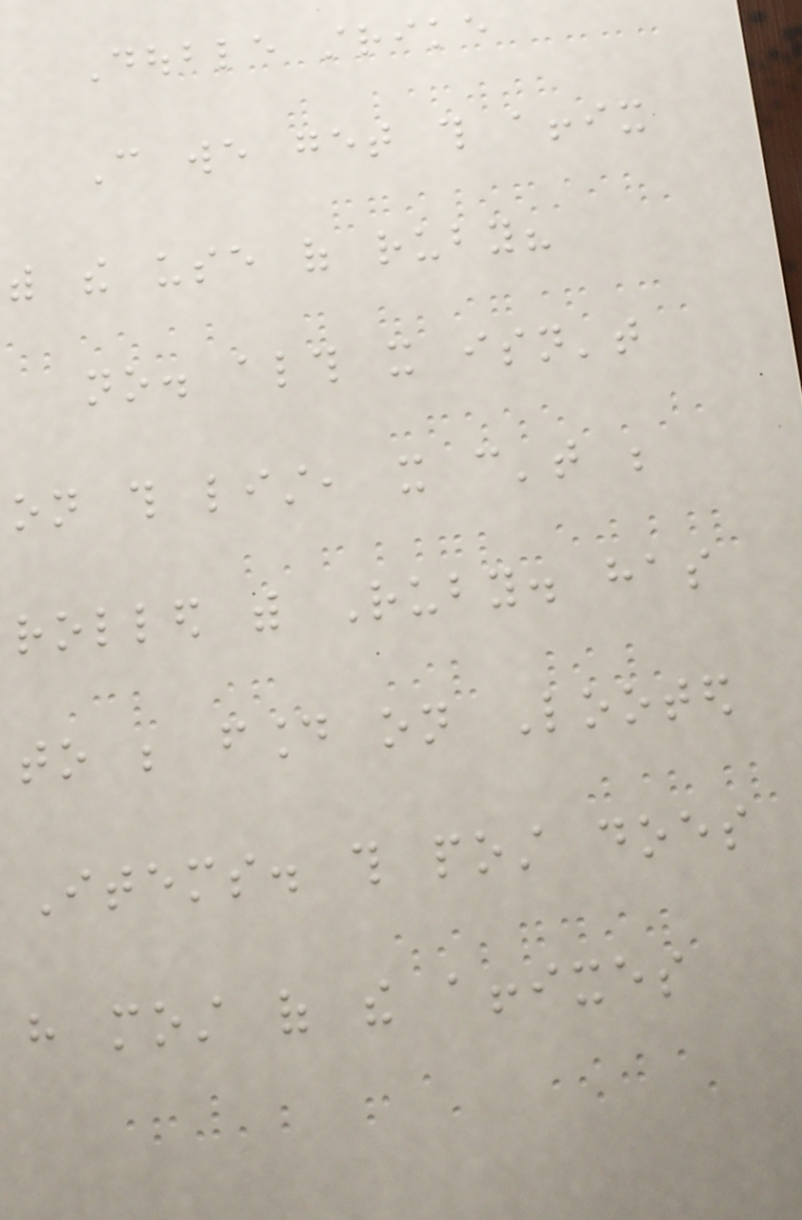Double strike
Can we get this affix
with the use of ruby?
no. although it isn't
on this list, it can't be
rolled with Ruby. has
to be found on Looted
Items. this post does
have most of the affixes
